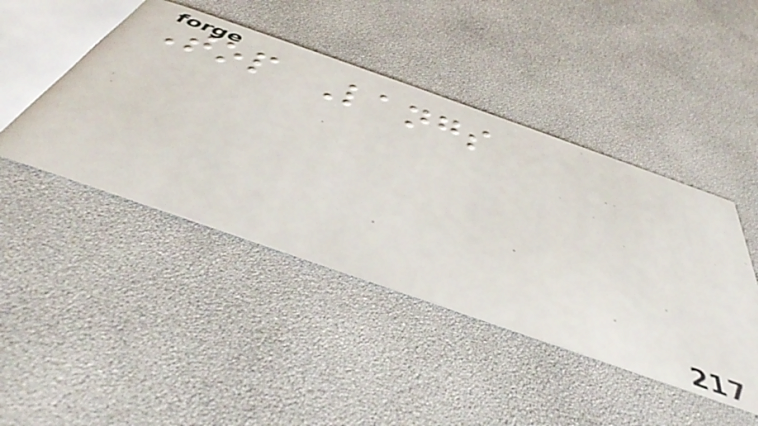Top Langs
